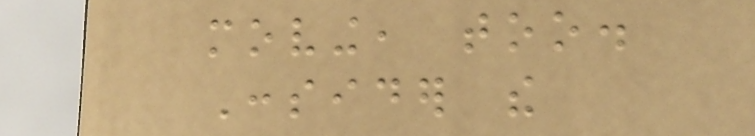moving, too.
Consider the
